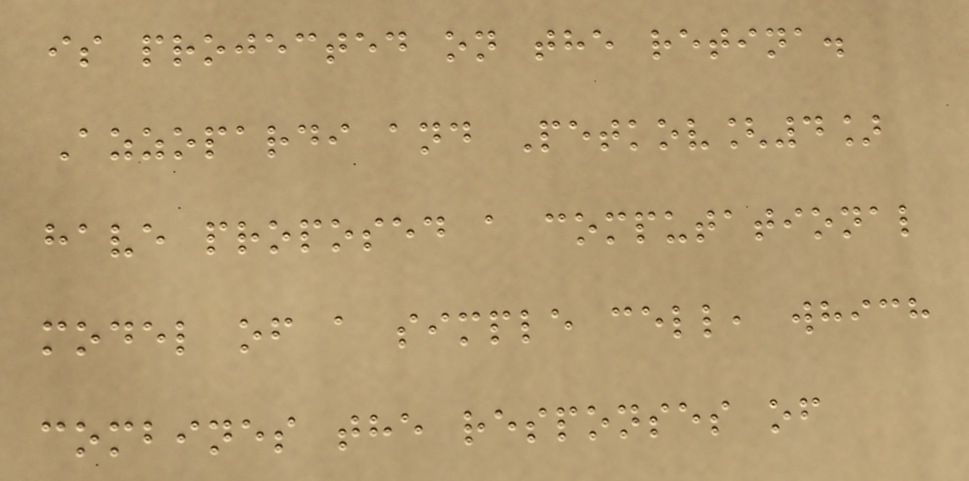is projected on the retina.
Azzopardi and Petkov[4]
have proposed a computational
model of a simple cell, which
combines the responses of
